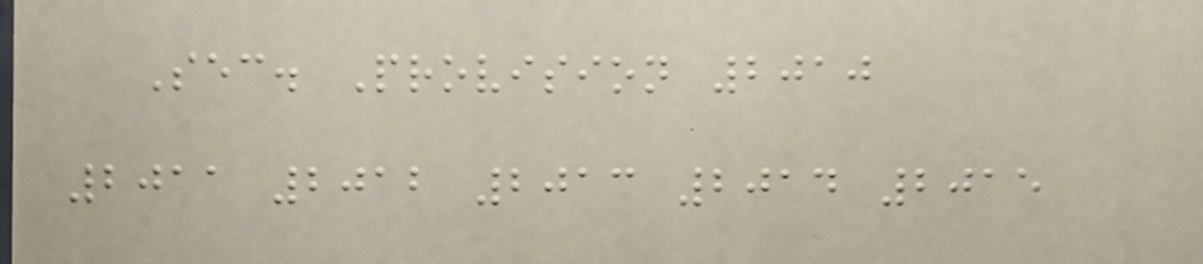Sec. Provision 2010
2011 2012 2013 2014 2015
